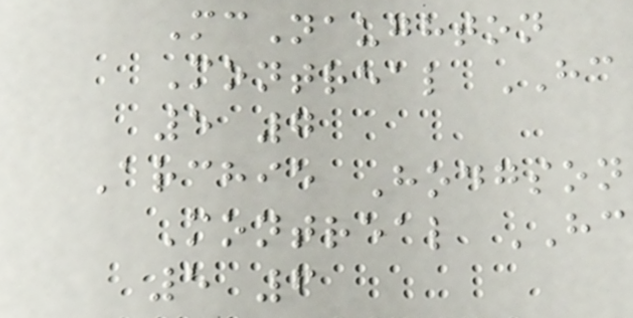McNaughton
Montreal HC
5 7
Archie Hodgson
Montreal HC
5 6
